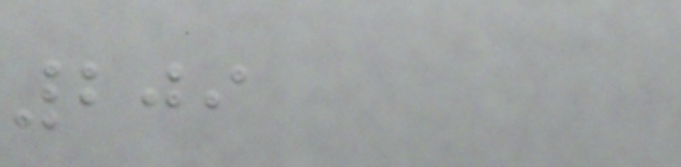209
